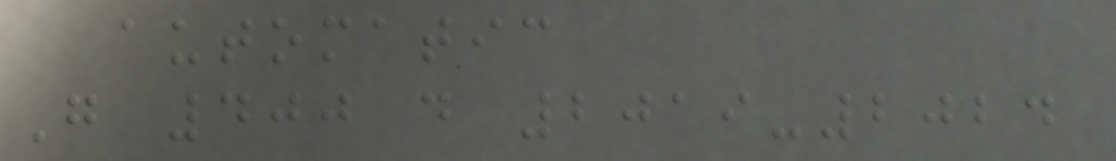automatic
G 400 d 2019-2024
